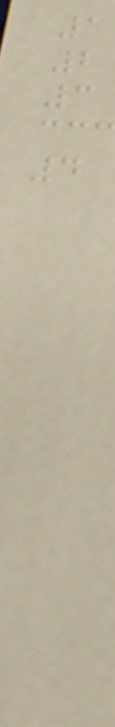1
2
3
4
